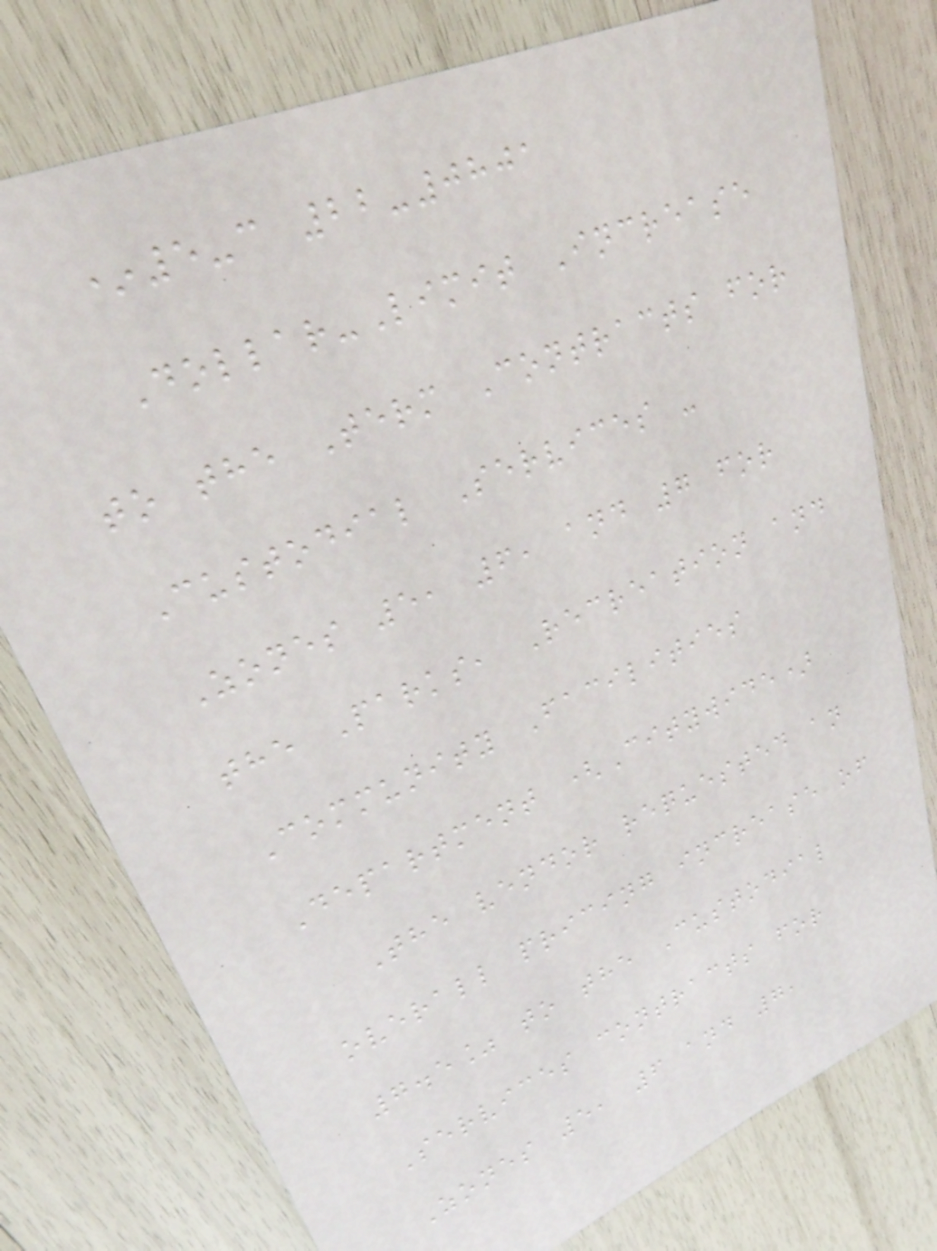*5-c 22-0801
Dollar-Limit Increase
to the Term Contracts for
Custodial Services -
Zones 5, 6, and 7 for
the Parks, Recreation and
Community Facilities
Department (Citywide)
The vendor requested an
overall pricing increase of
7.5% to the Custodial
Services contracts for
Zones 5, 6 and 7,
